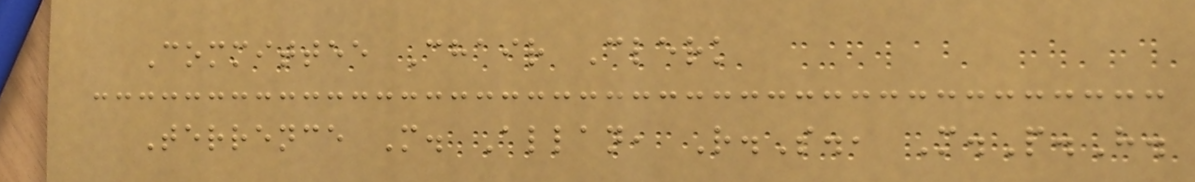Committee Chair Clerk
Terrence M. Allan, R.S., M.P.H.
